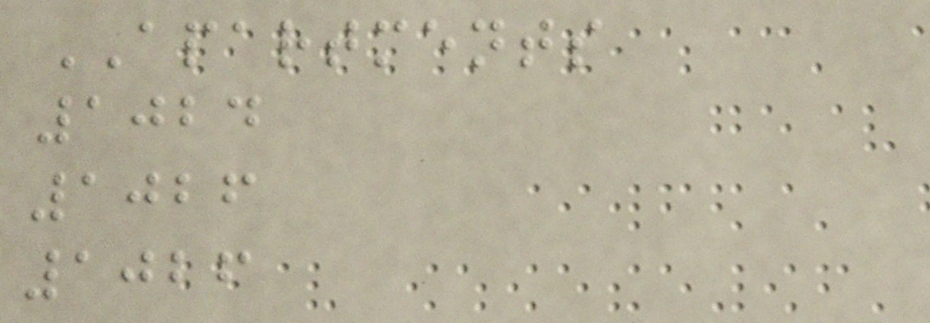APARTMENTS
1024
1026
1026
